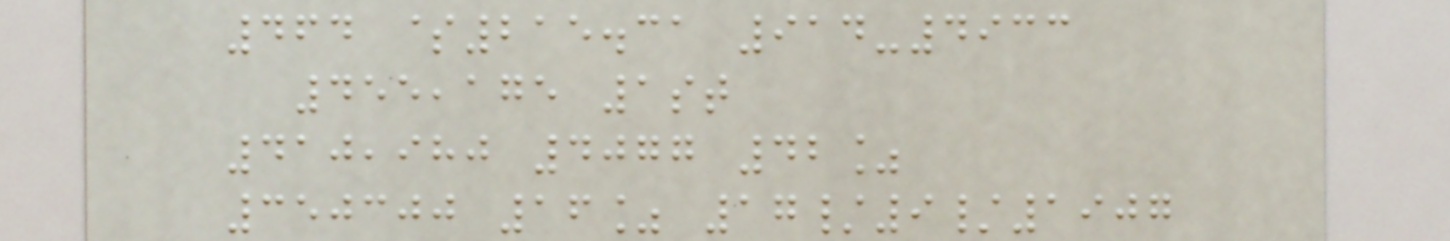464 $215.31 914-4933
455,175 1st
410,980 4077 42%
350300 16% 17/9/1907
